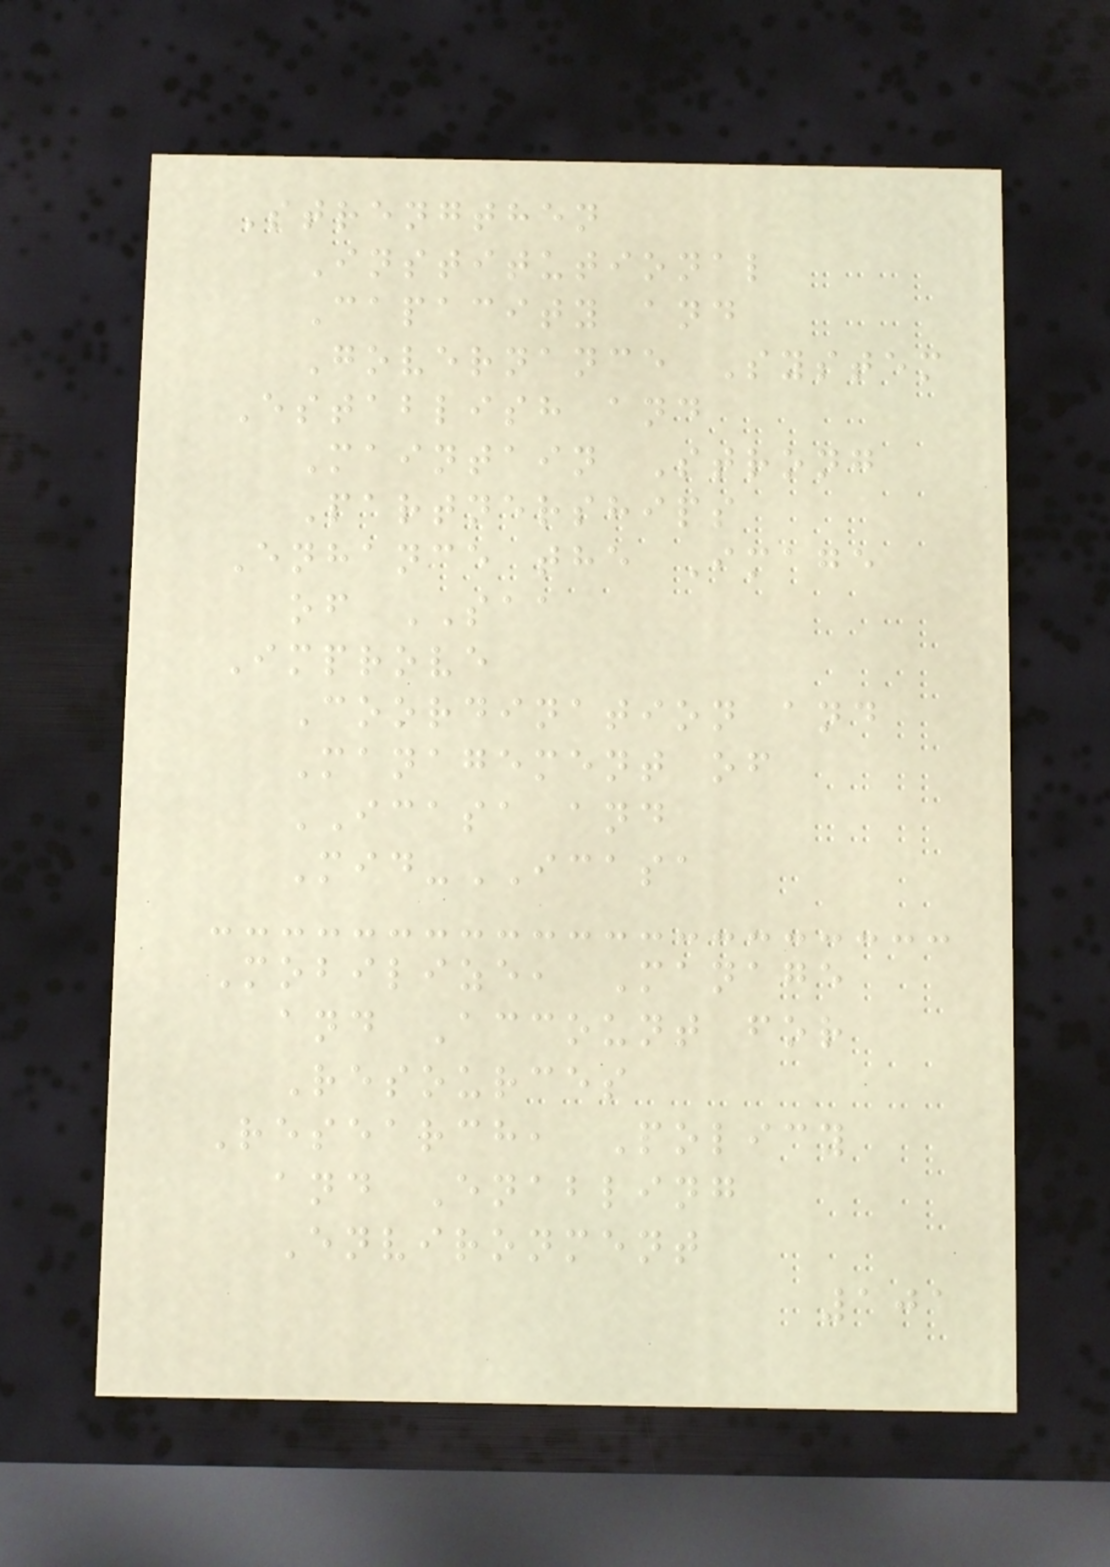Strengthen
Institutional
Capacity and
Governance System
Establish and
Maintain Strong
Partnerships
Enhance the Image
of SAA
Improve
Coordination and
Management of
ICASA and
Mid-ICASA
Mobilize, Manage
and Account for
Resources
Research, Policy
and Enabling
Environment
101
